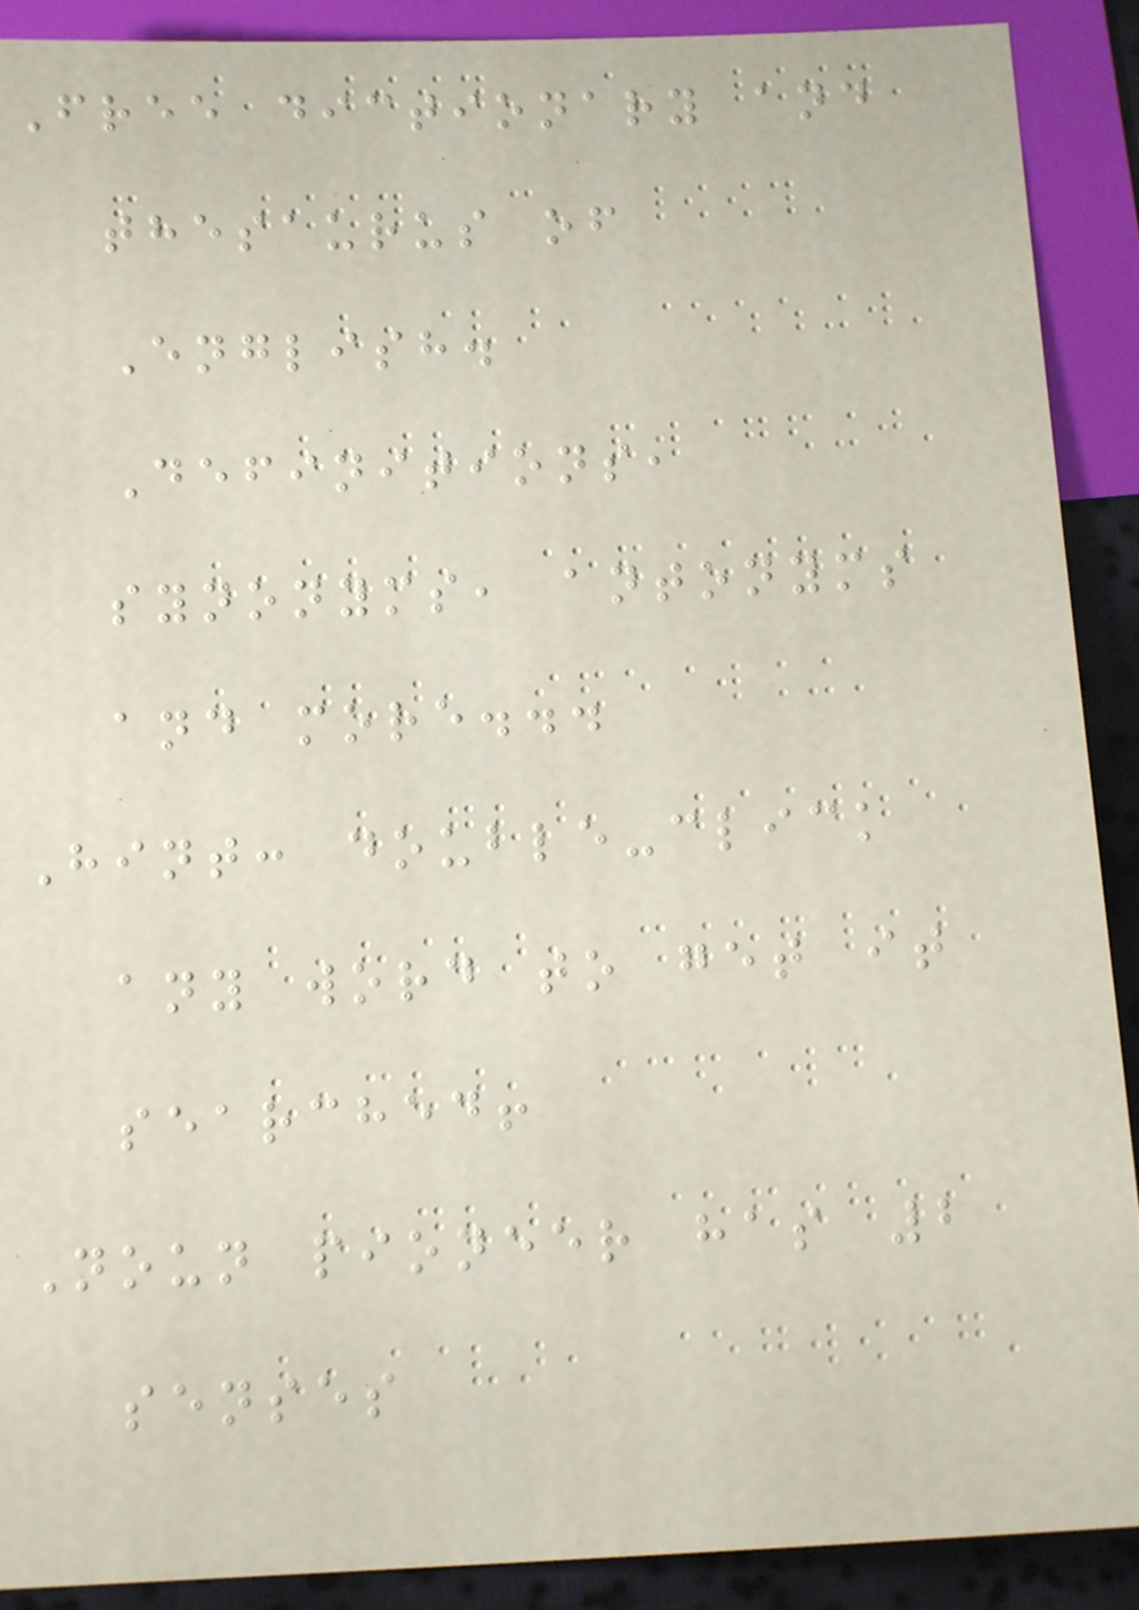Free dictionary and
thesaurus of
English.
Definitions,
synonyms, antonyms
and more...
Hint: double-click
any word to get it
searched!
Noun pioneer has 2
senses
